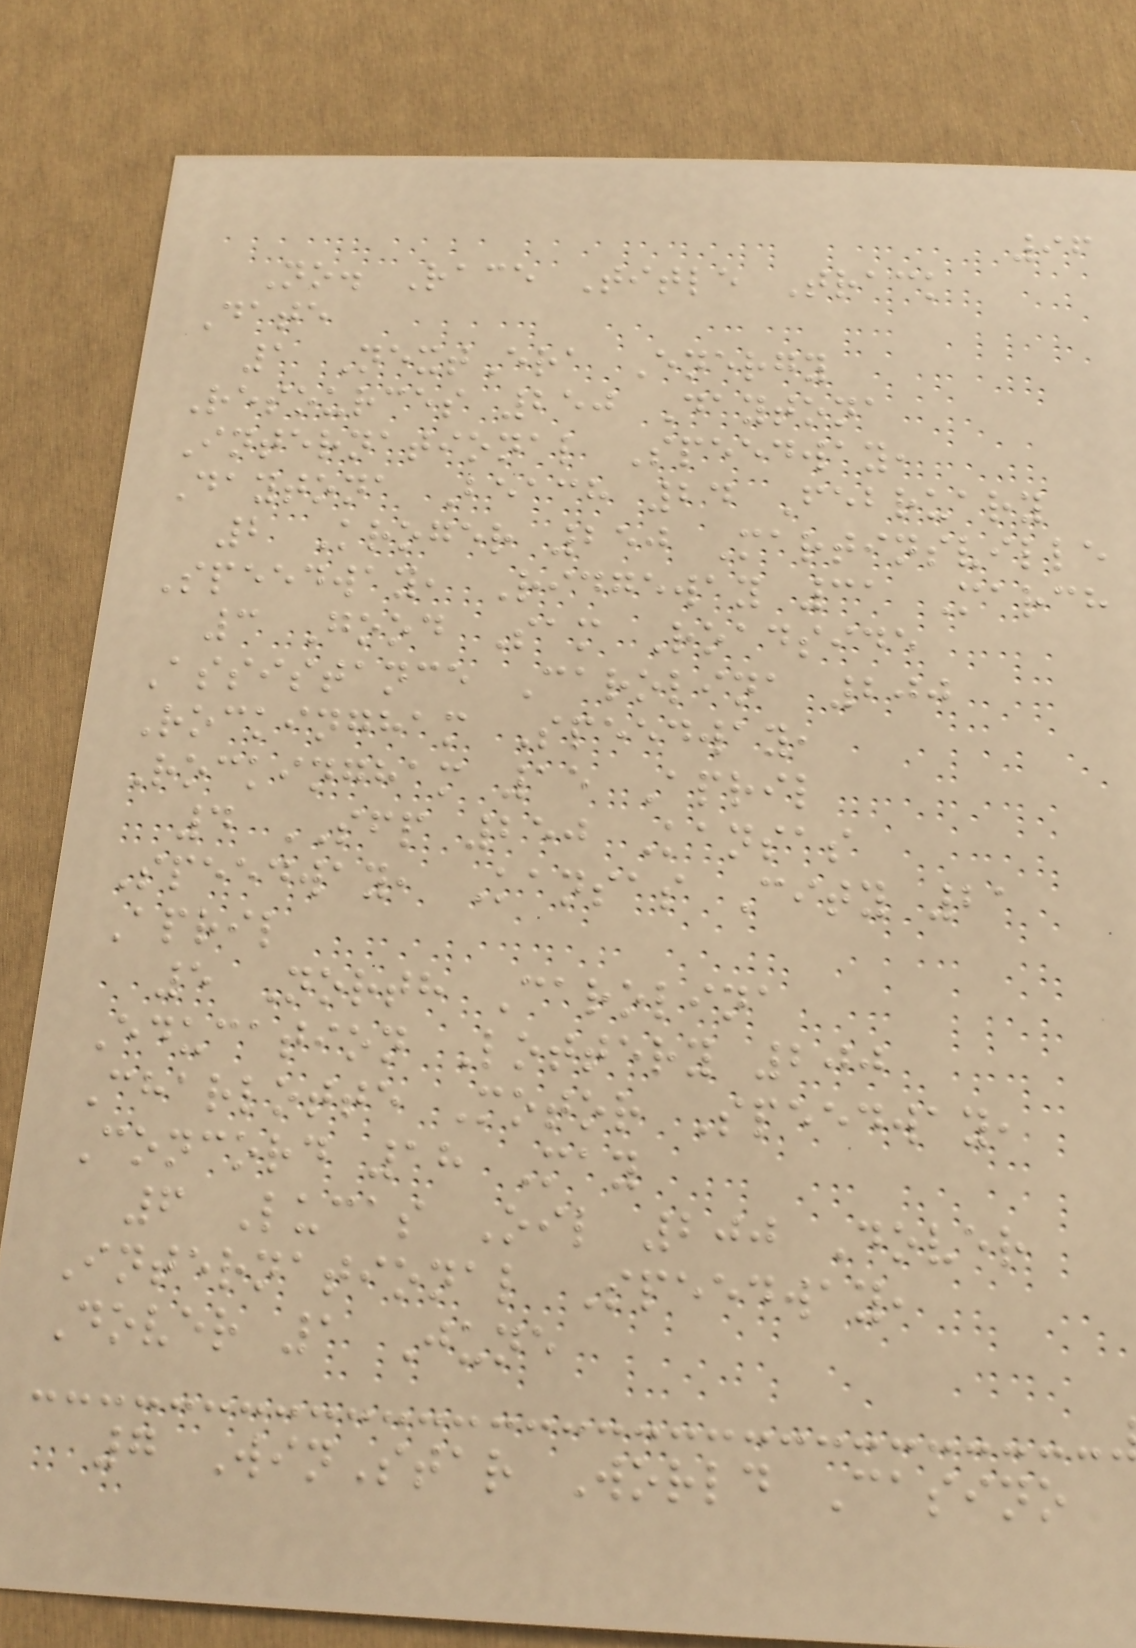96
No. Race Title Track
Date
1 NextEra Energy
Resources 250 Daytona
International Speedway,
Daytona Beach 24 February
2 Kroger 250 Martinsville
Speedway, Ridgeway 31 March
3 Good Sam Roadside
Assistance Carolina 200
Rockingham Speedway,
Rockingham 15 April
4 SFP 250 Kansas
Speedway, Kansas City 21
April
5 North Carolina
Education Lottery 200
Charlotte Motor Speedway,
Concord 18 May
6 Lucas Oil 200 Dover
International Speedway,
Dover 1 June
7 WinStar World Casino
